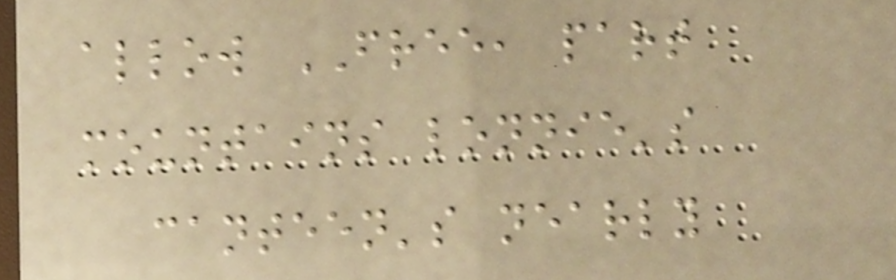allow FREE, part
mountains lonnie's
canteen's nearly
